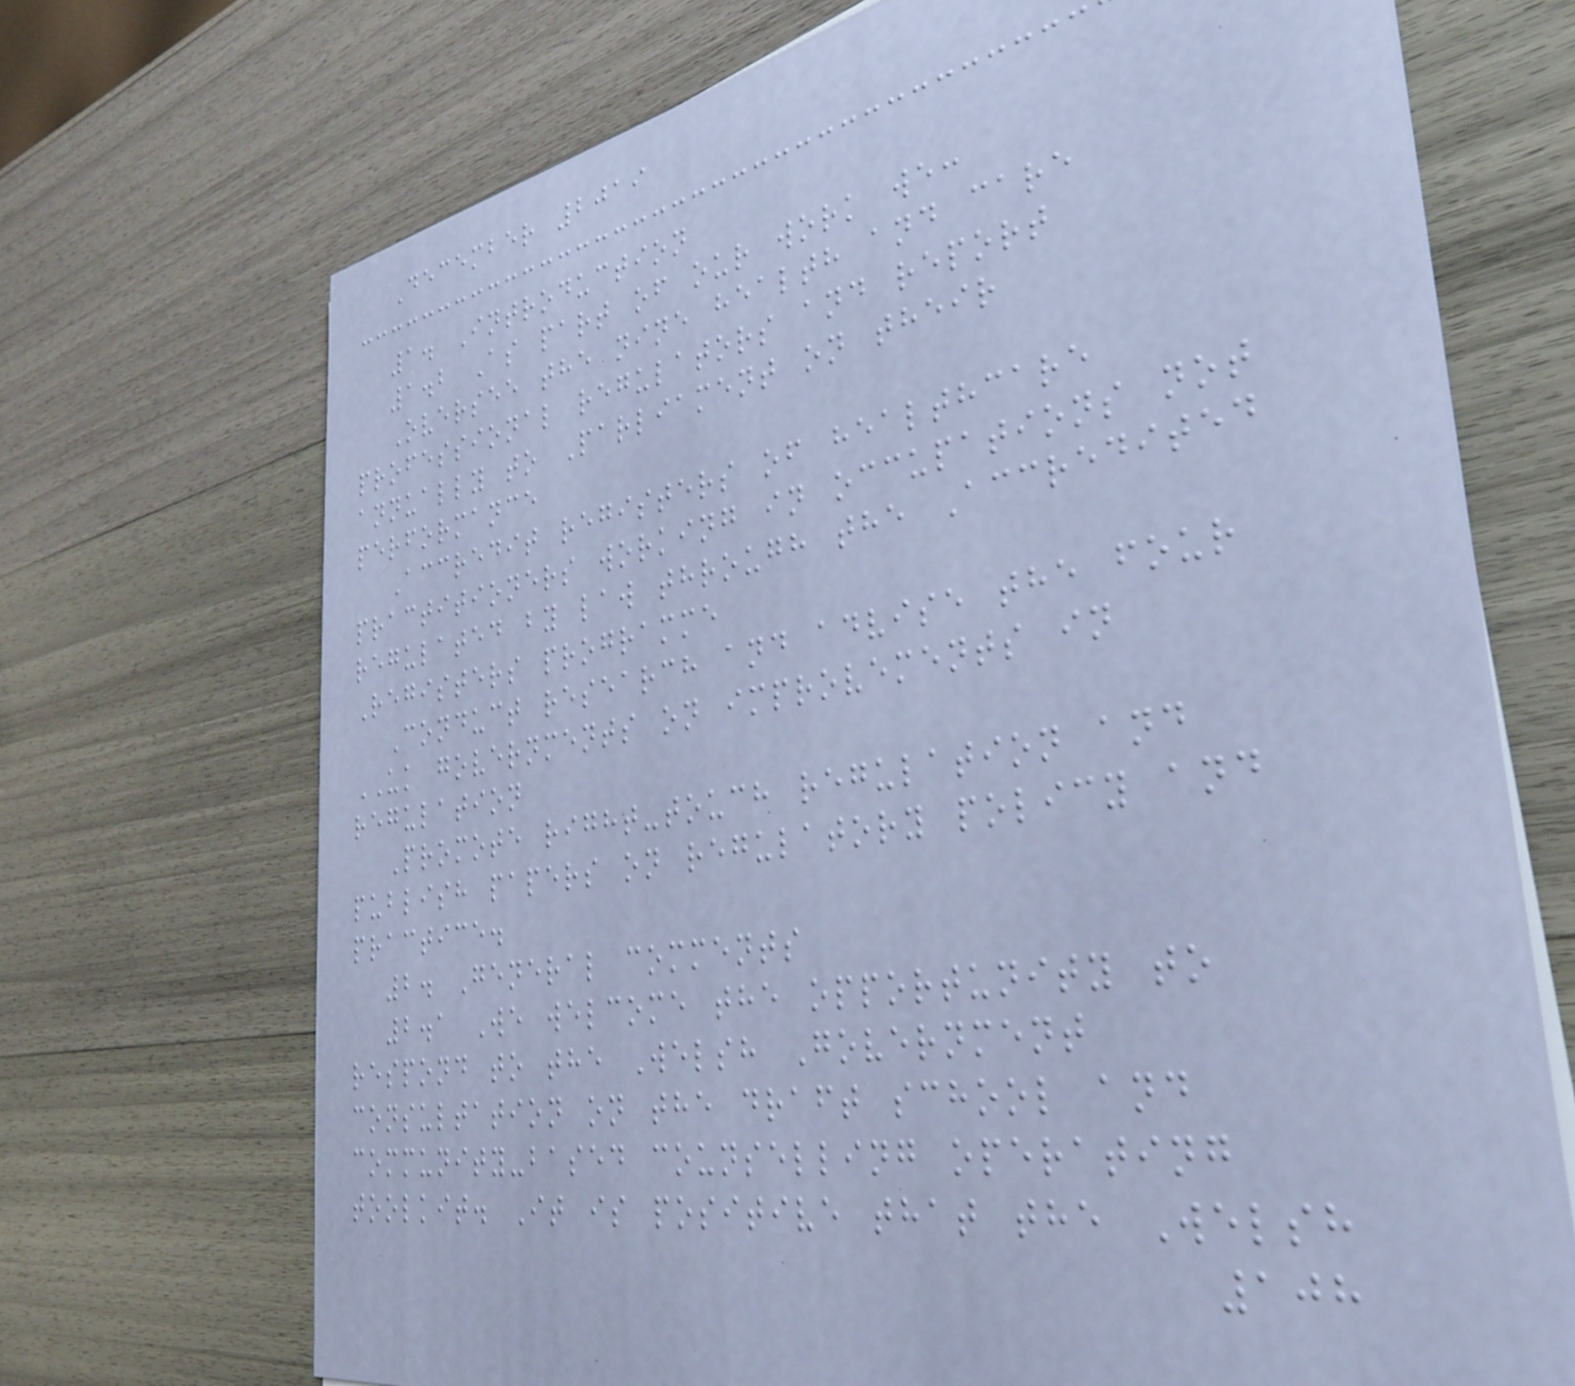December 2019
1. Introduction
1.2 As part of our work we:
Oversee the nine health and care
professional regulators and report
annually to Parliament on their
performance
Accredit registers of healthcare
practitioners working in occupations not
regulated by law through the Accredited
Registers programme
Conduct research and advise the four
UK governments on improvements in
regulation
Promote right-touch regulation and
publish papers on regulatory policy and
practice.
2. General comments
2.1 We welcome the opportunity to
respond to the Welsh Government
consultation on the draft school and
community-based counselling operating
toolkit. It is positive that the Welsh
108
